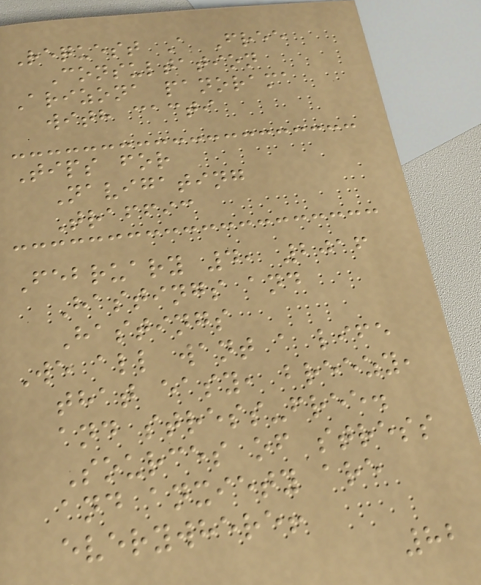Request A Free
Consultation
Arizona panorama
with cacti
Tips for
Navigating
Traffic
February 4, 2016
Hastings and
Hastings
We all want a life
that easy, breezy,
and stress-free.
Sources of stress
and anxiety are
everywhere!
82
